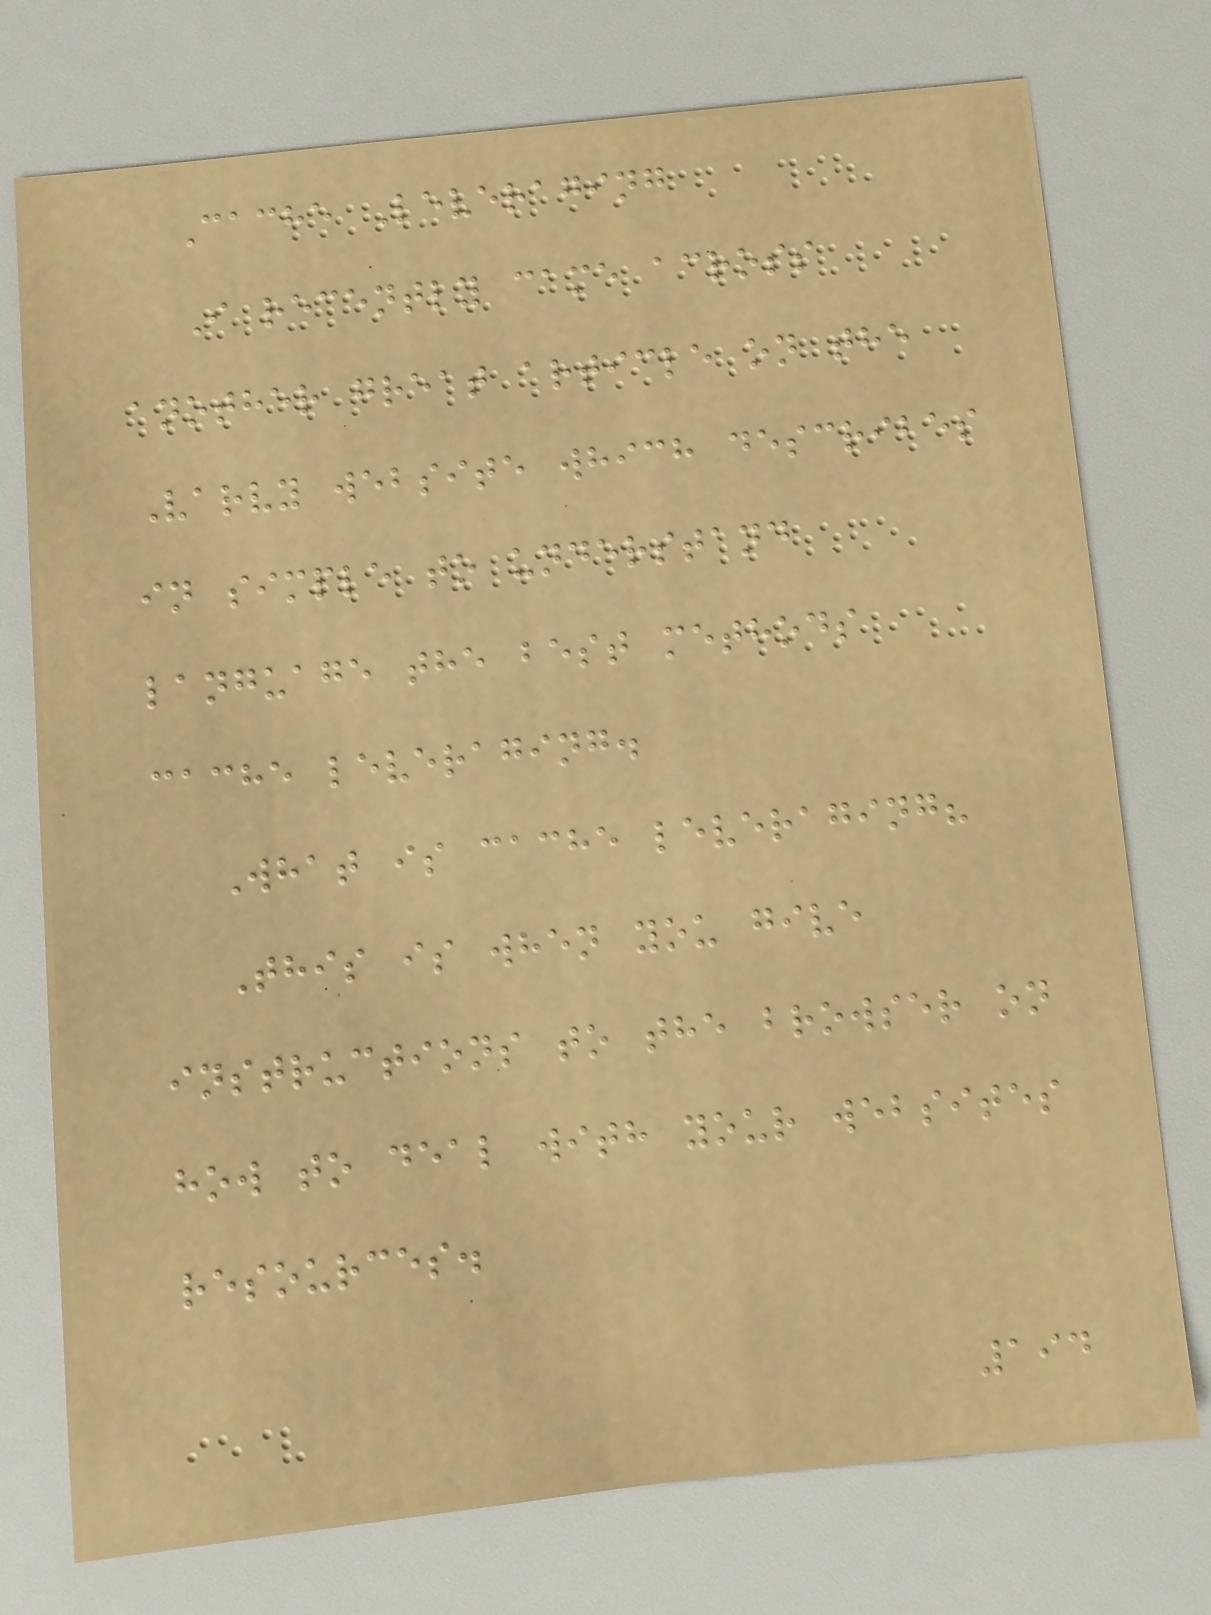Cache Leveraging
I recently came across
another great article on the
Varvy website which describes
in simple to understand
language the best methods
cache leveraging.
What is cache leveraging?
This is when you give
instructions to the browser on
how to deal with your websites
resources.
194
